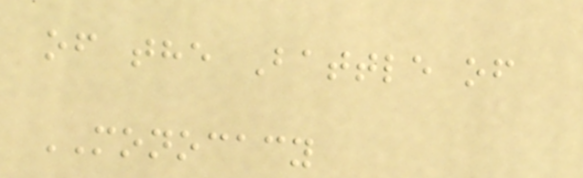of the Battle of
MONOCACY
